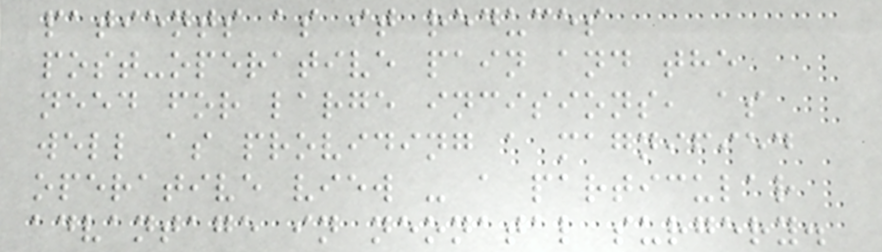patients as it reduces
post-operative pain and the
need for large incisions, as
well as providing a magnified
operative view - a particular
advantage in neonatal surgery.
